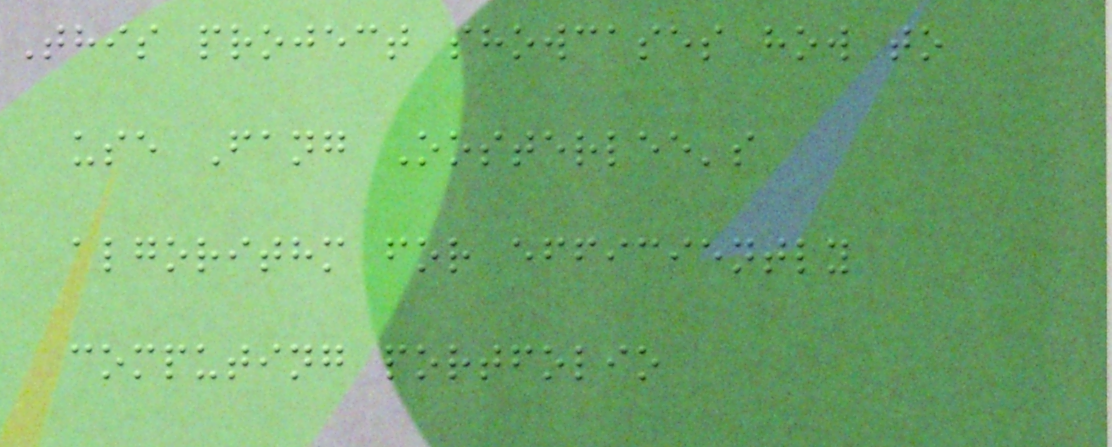This project showcases how to
use Fang Oosterlee's
algorithm for efficiently
computing portfolio
